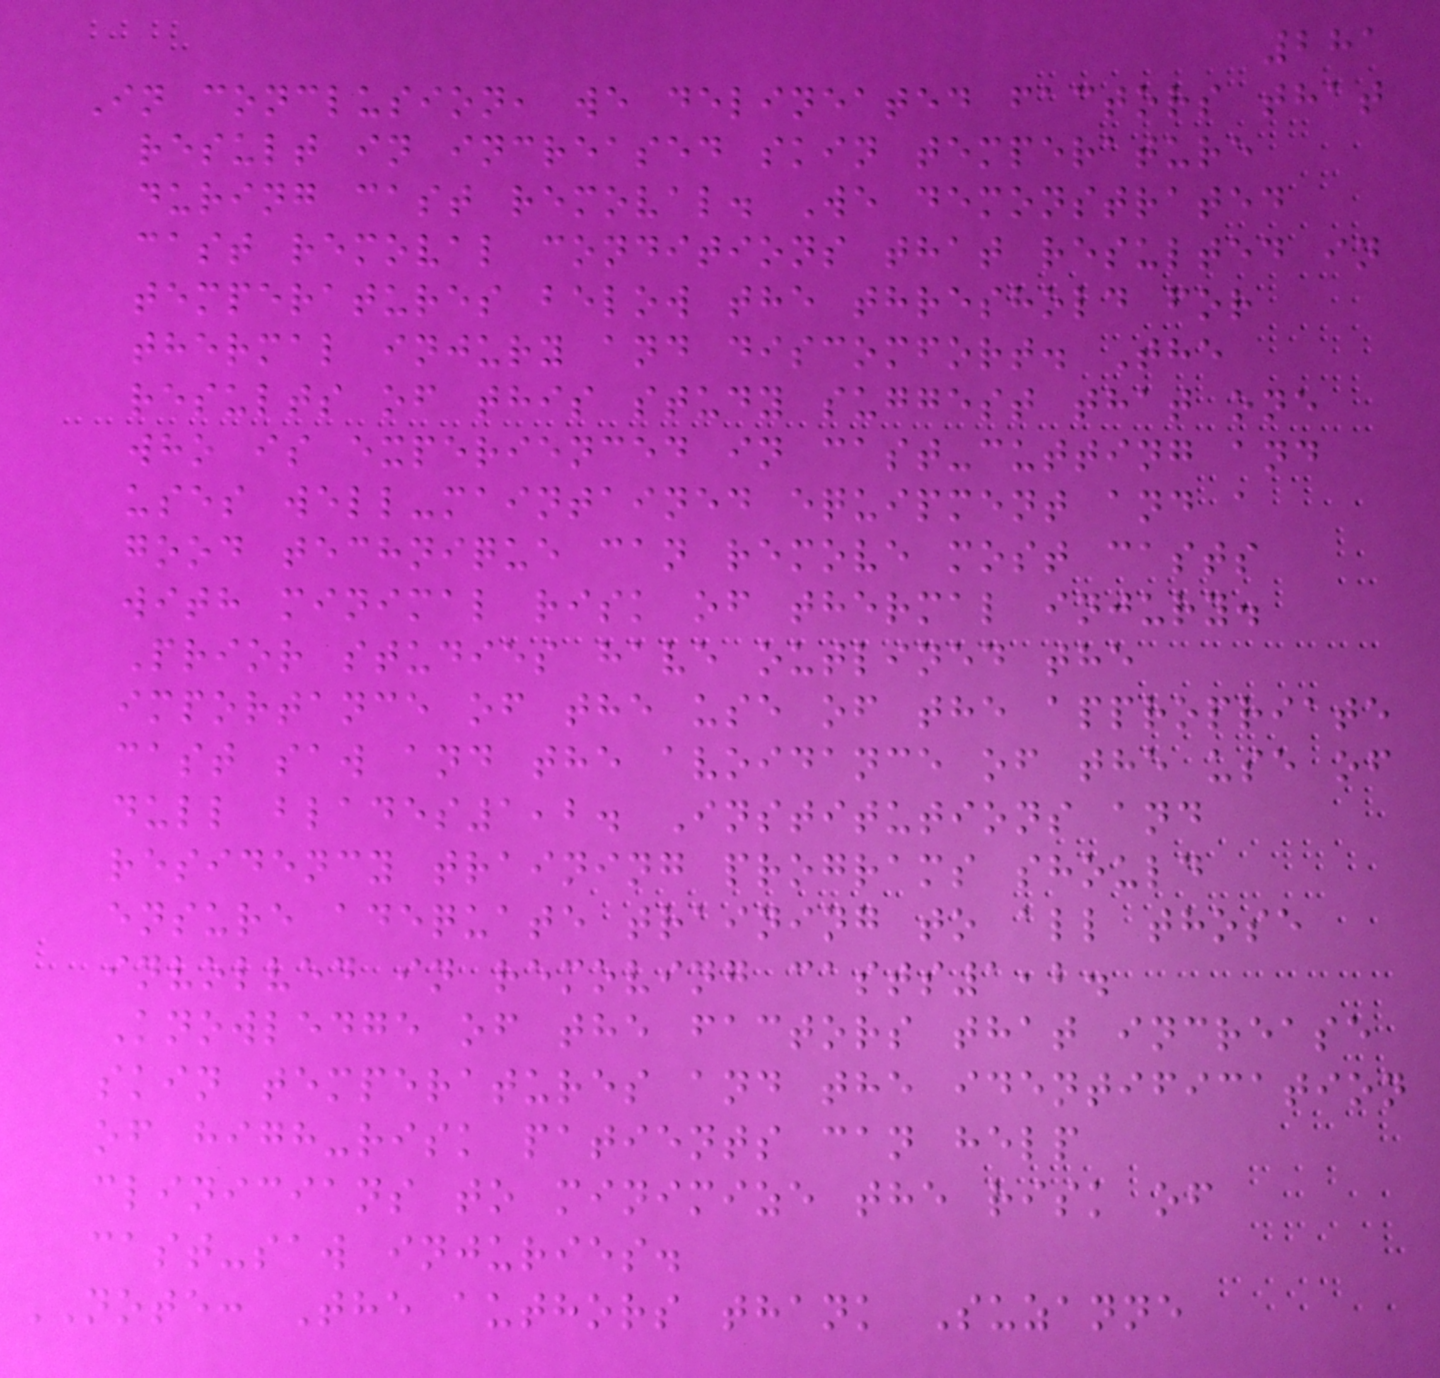281
In conclusion, we delineated factors that
result in increased skin temperature
during cast removal. We demonstrated
cast removal conditions that resulted in
temperatures below the threshold for
thermal injury and discomfort. The
results of this study suggest that one
who is experienced in cast-cutting and
uses well-maintained equipment and a
good technique can remove most casts
with minimal risk of thermal injury.
Prior studies have outlined the
importance of the use of the appropriate
cast saw and the avoidance of the use of
dull blades1,2. Institutions and
residency training programs should
ensure adequate training to all those
involved in removing casts1,2.
Knowledge of the factors that increase
skin temperatures and the identification
of high-risk patients can help
clinicians to minimize the risk of
cast-saw injuries.
NOTE: The authors thank Suzanne
